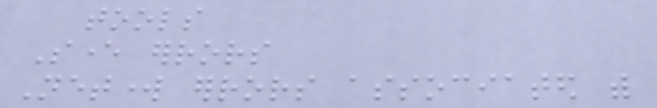tools
Sever errors
Network errors associated with
